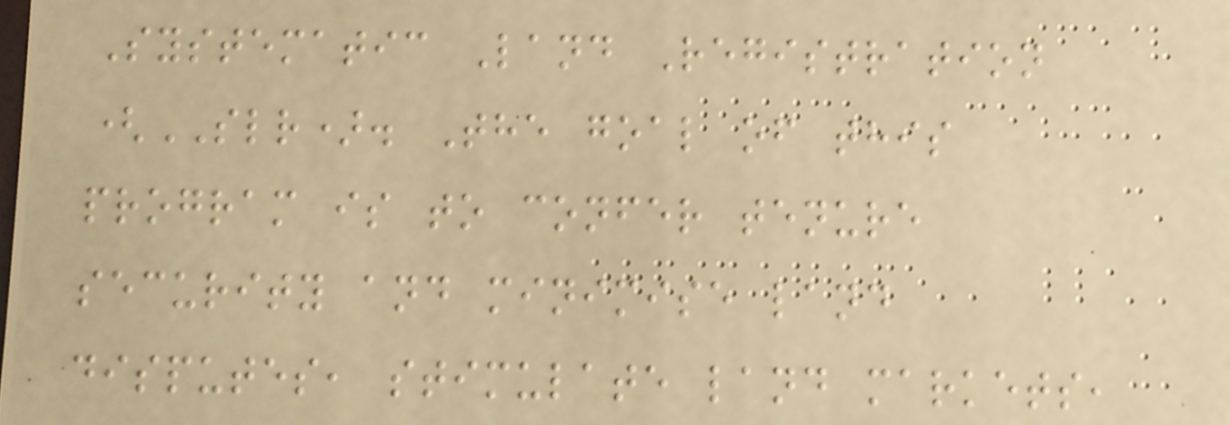Systematic Land Registration
(SLR). The goal of this
program is to confer tenure
security and minimise land
disputes, stimulate land markets,
